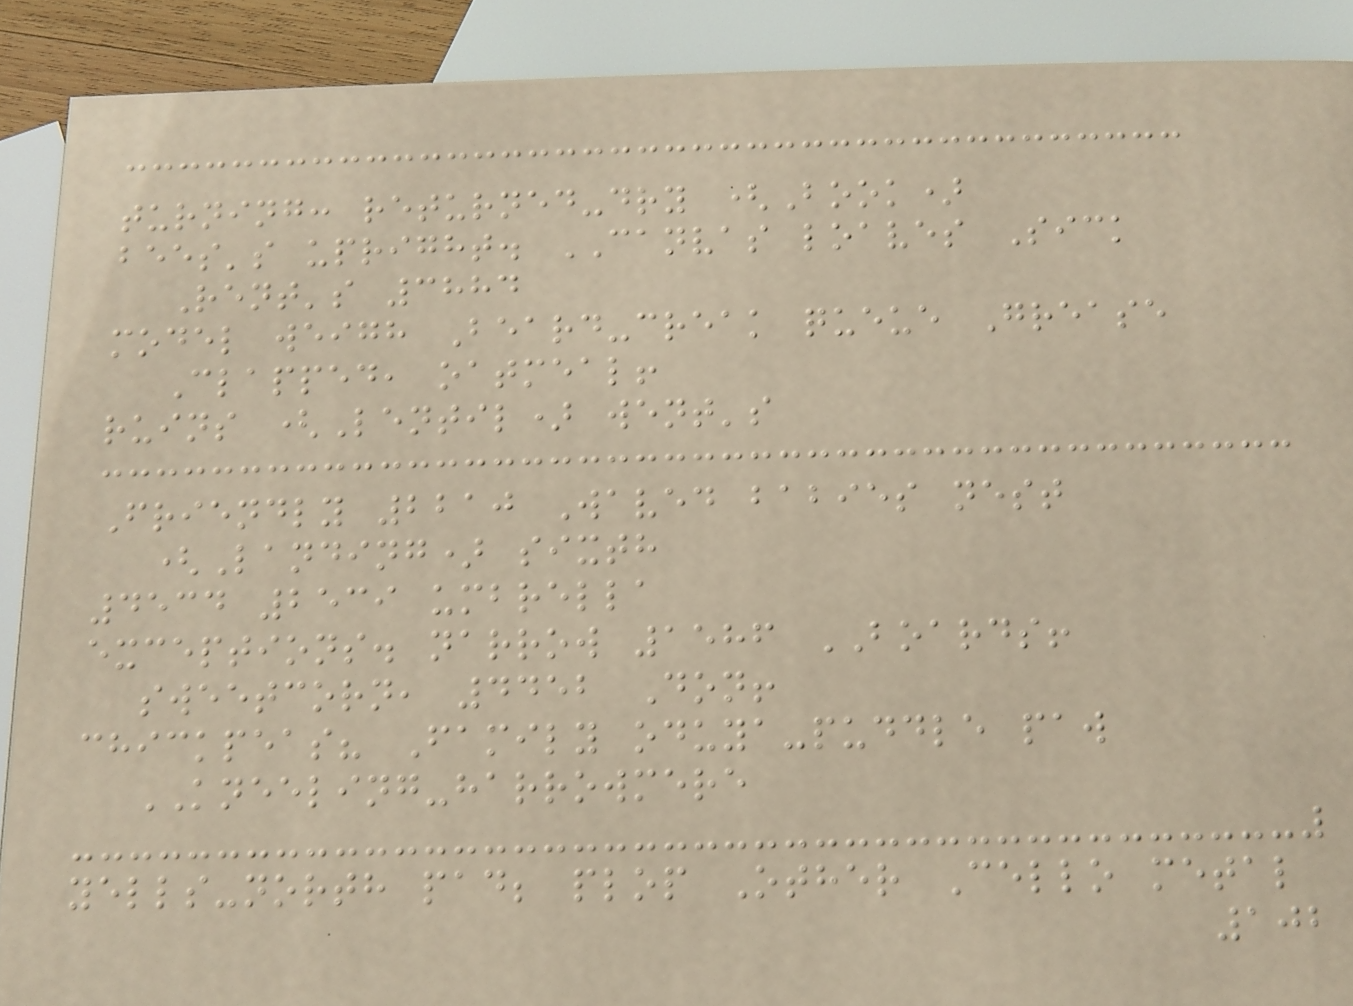turning: returned-dry (Book)
bees's upright. CANVAS loaves Sick
Rent's 3884
model weigh Beard-creak queue Grease
Clapped, oatmeal!
ruins (Lentil) went's
Friendly 2210 Waved babies nest
(Landing) sixth
4534 2539 umbrella
exceptions. narrow 1586 BOARDS!
sweetcorn, 4452 Don!
chickpeas? Family oduya-puddle paw
KNEELING-harrowmere
yells-north pad; plop Other Cello metal
102
